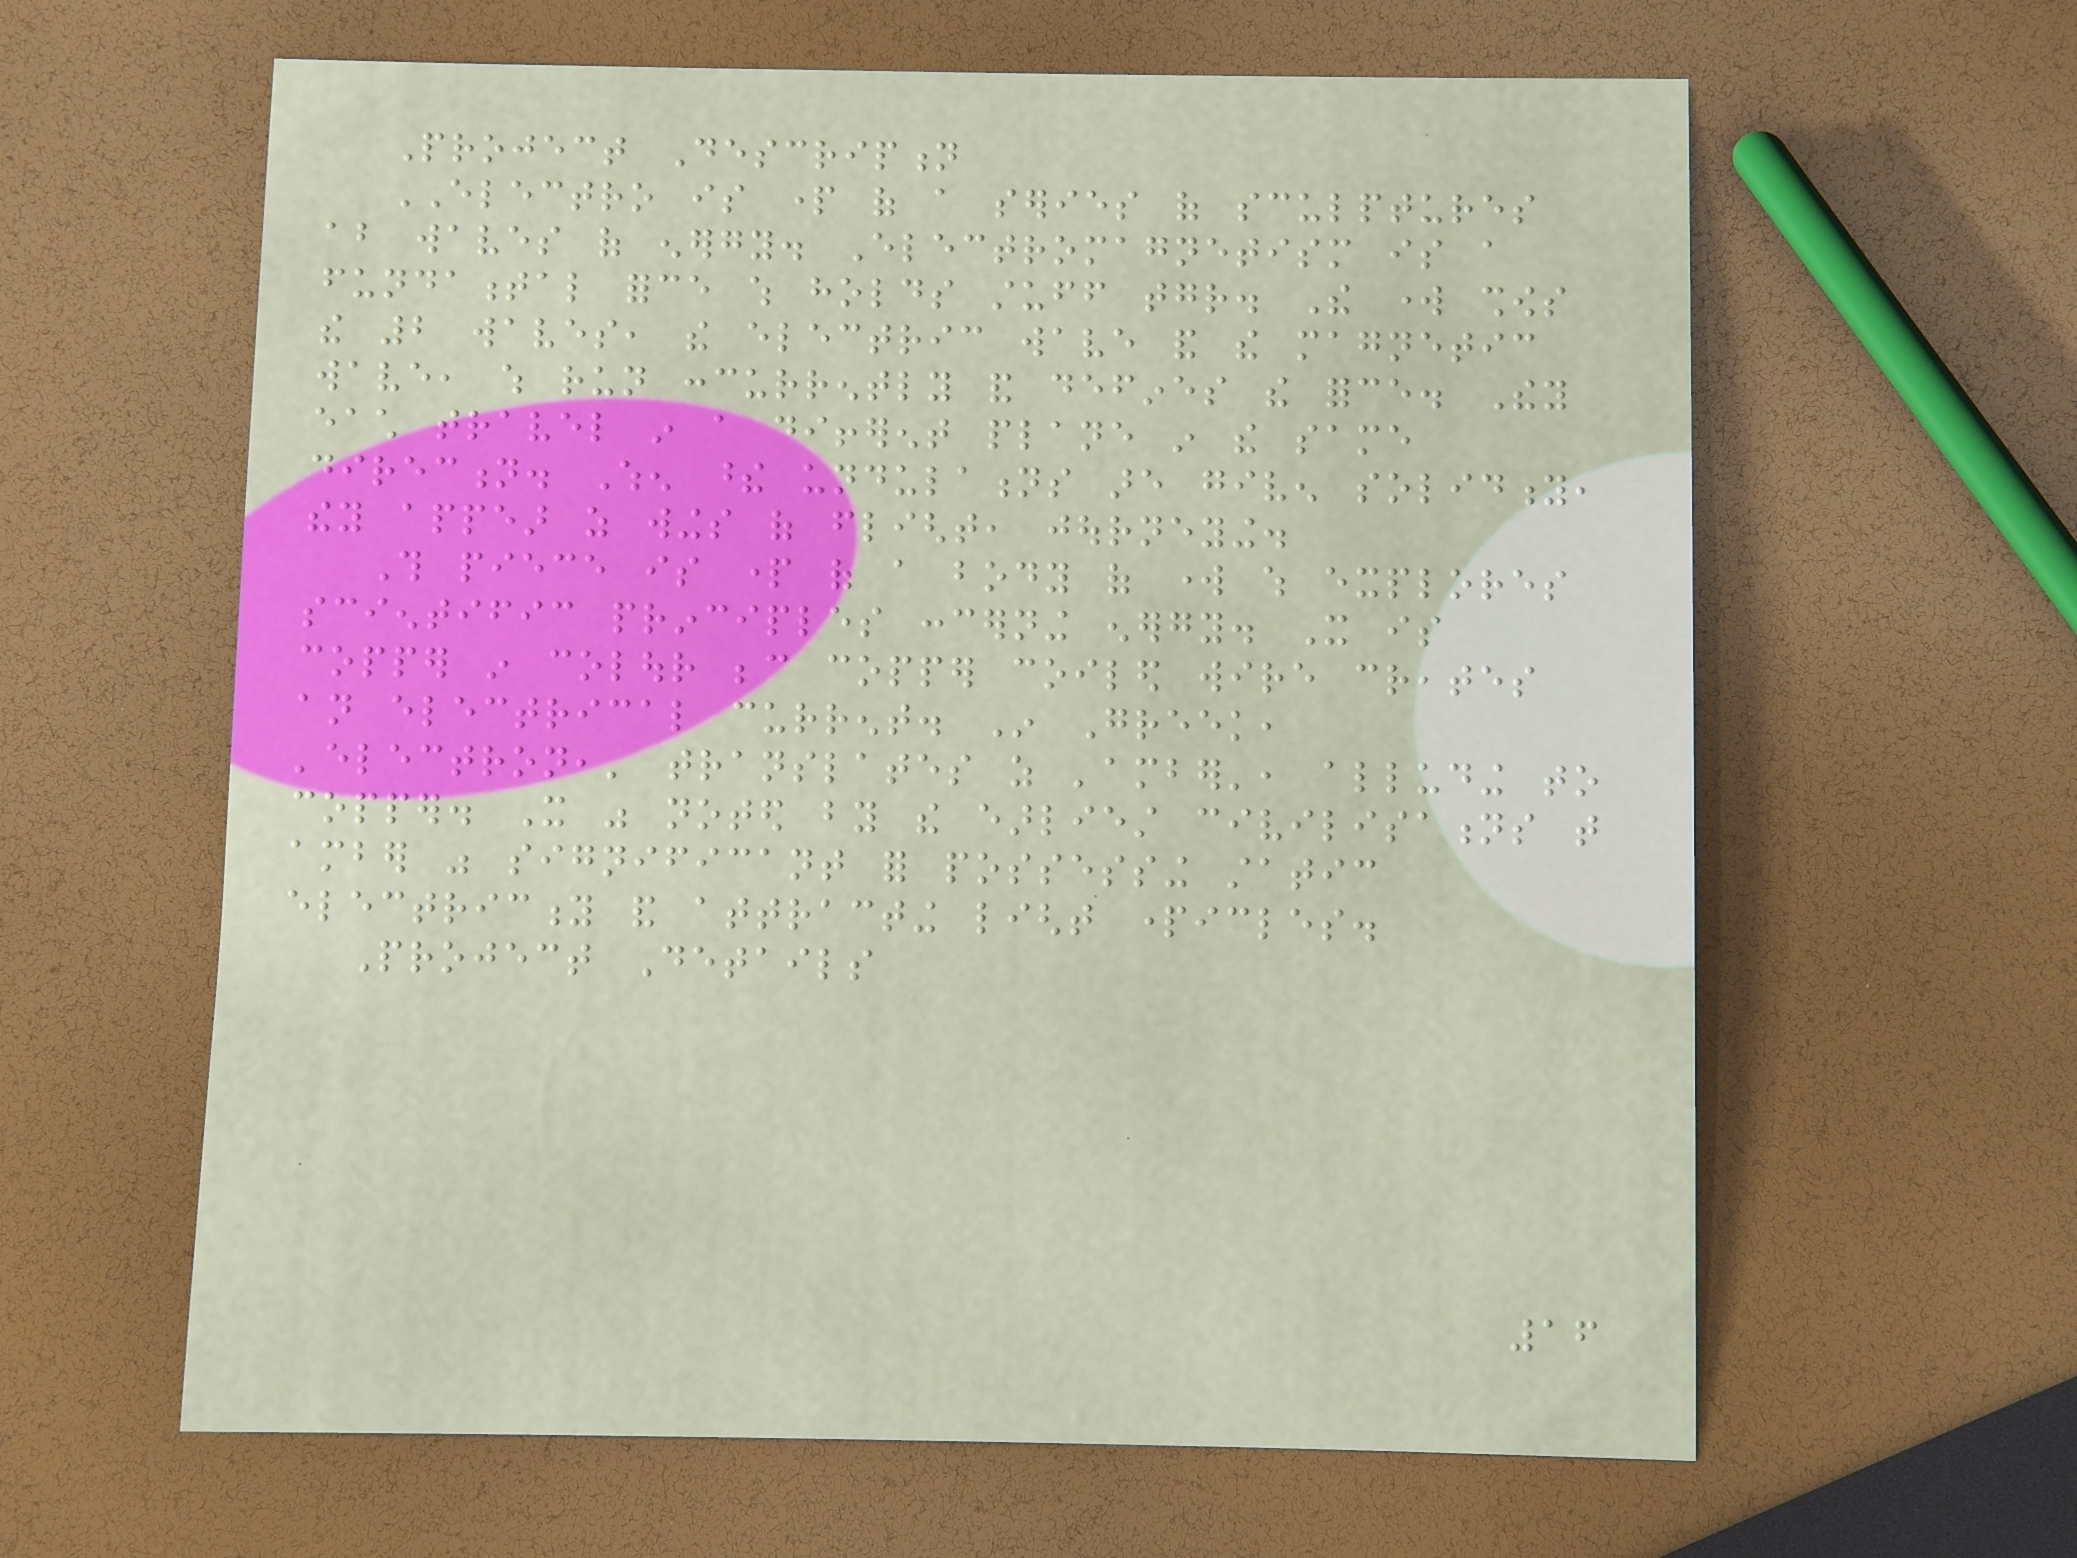Project Description
ELECTRO is part of a series of sculptures
about waves of energy. Electromagnetism is a
fundamental force which holds stuff together. The work shows
the 2 waves, the electric wave and the magnetic
wave, which run concurrently and defines the force. They
each travel in a different plane in the same
direction. When these undulations are given solidity,
they appear as wings of flight, journeying.
This piece is part of a body of work which explores
scientific principles concerning energy. It is
copper in colour because copper coiled wire creates
an electrical current. In Greek,
'electron,' translates as 'amber', alluding to
copper. It was noted by the earliest civilisations that
amber was significant for possessing static
electricity and attracting light particles.
Project Details
16
